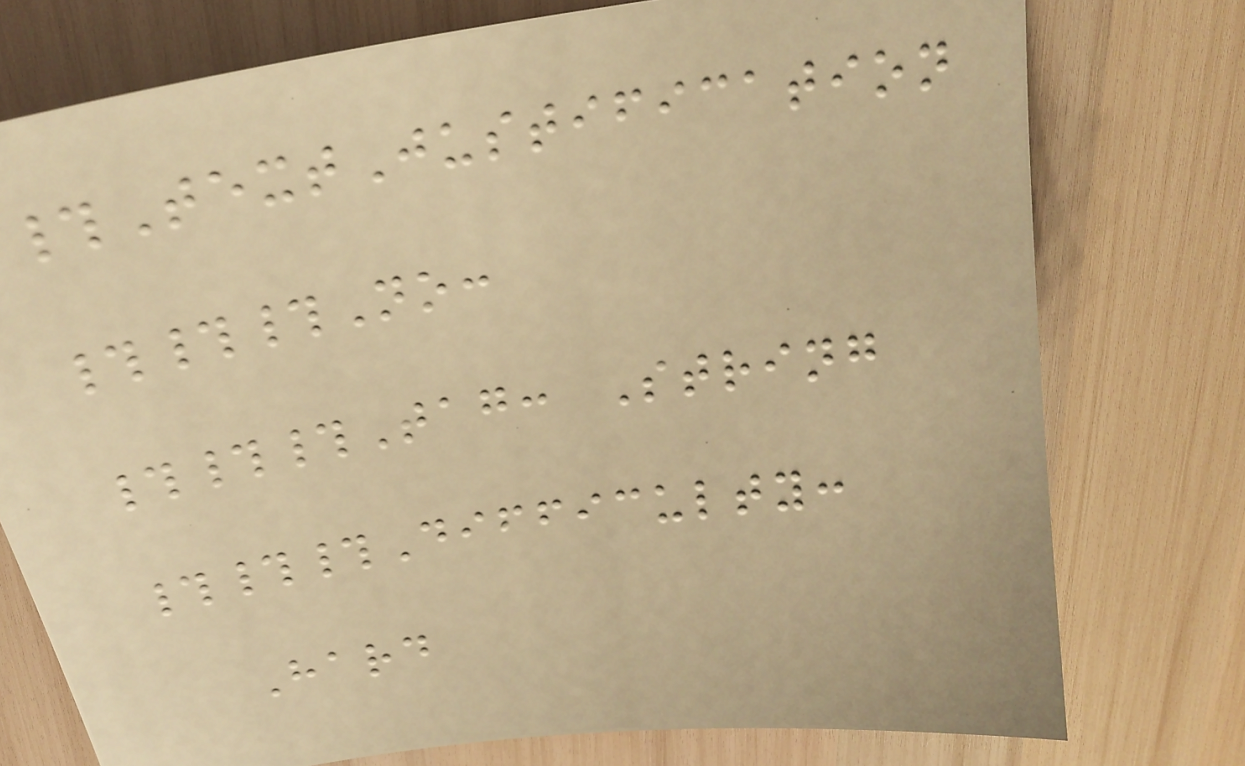#TextJustification
###No:
###Tag: String
###Difficulty:
Hard
